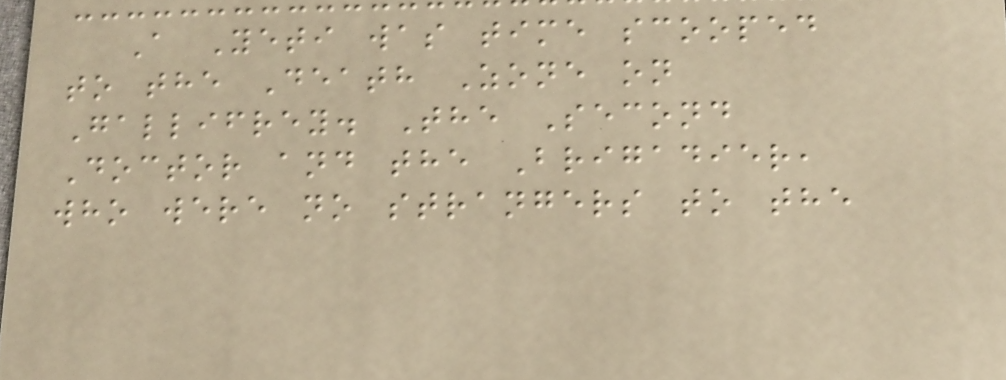A Yeti was time scooped
to the Death Zone on
Gallifrey. The Second
Doctor and the Brigadier,
who were no strangers to the
